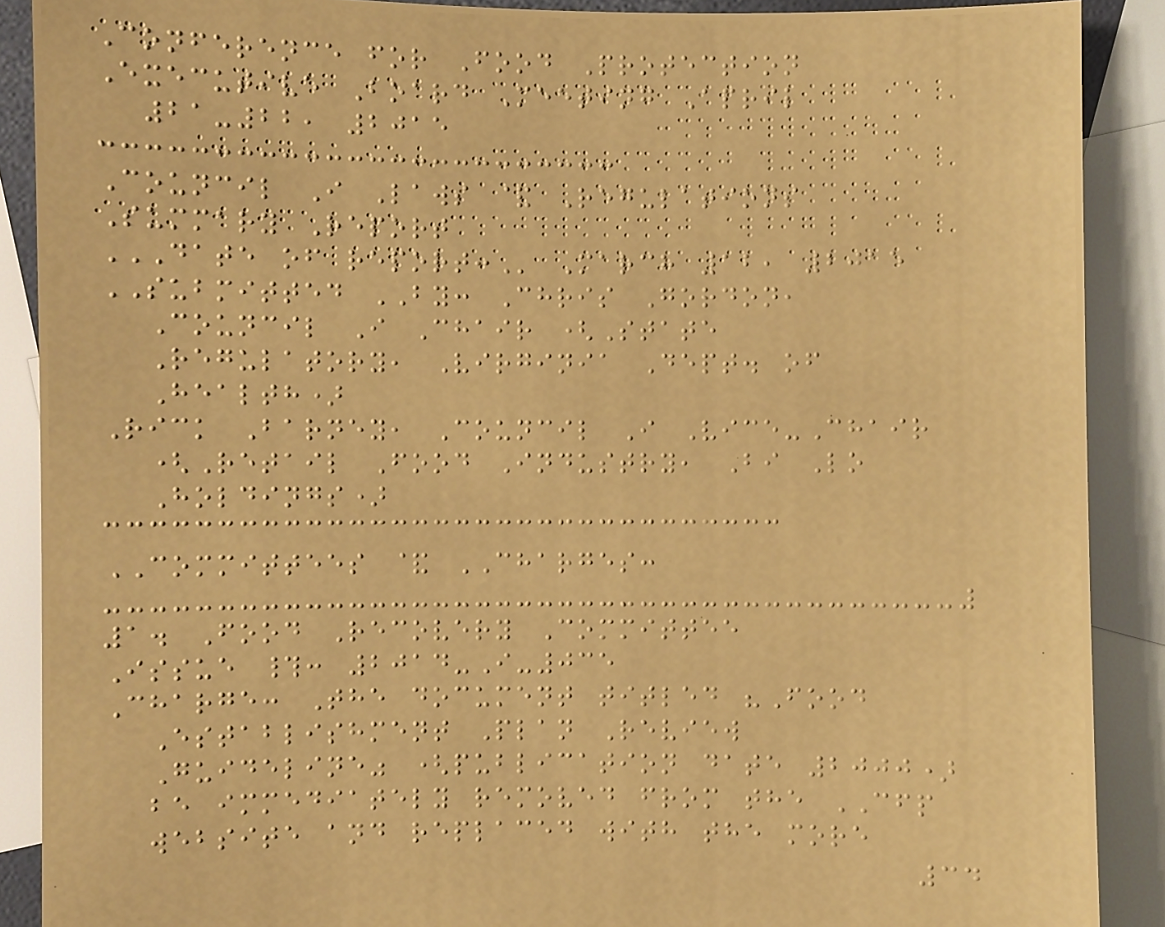Conference for Food Protection
Executive Board Meeting April
21-22, 2015
Council I Laws & Regulations
Summary Report
DATE OF REPORT: March 12, 2015
SUBMITTED BY: Chris Gordon,
Council I Chair (State
Regulatory, Virginia Dept. of
Health)
Rick Barney, Council I Vice-Chair
(Retail Food Industry, Bi Lo
Holdings)
COMMITTEES & CHARGES:
1. Food Recovery Committee
Issue #: 2014-I-035
Charge: The document titled "Food
Establishment Plan Review
Guideline" (publication date 2000)
be immediately removed from the CFP
website and replaced with the more
34
